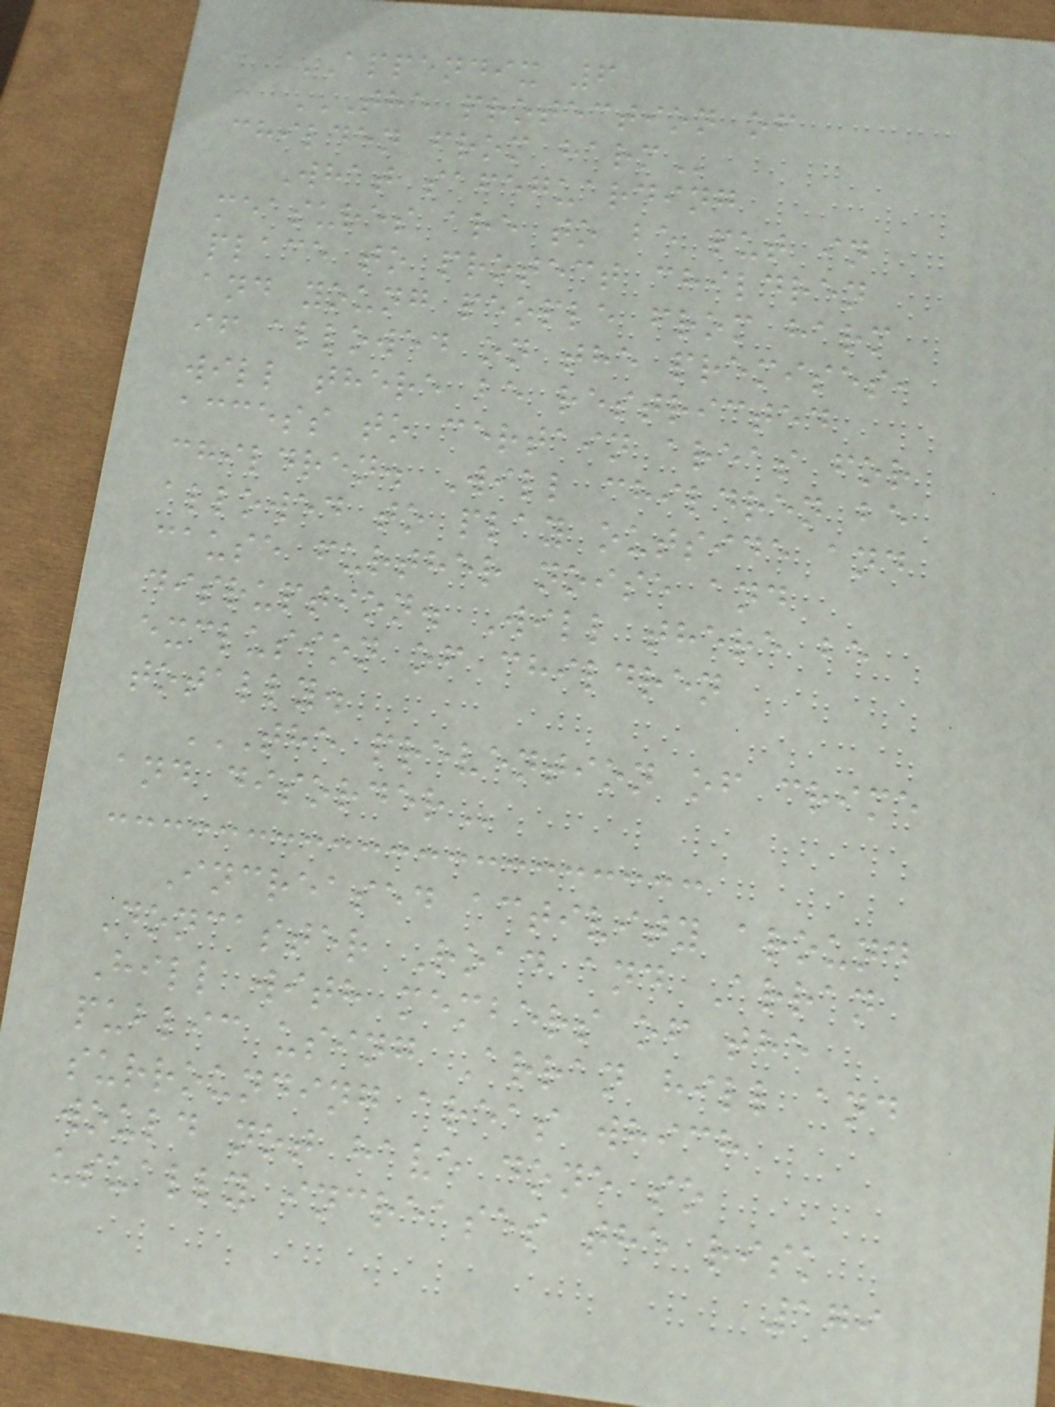APPENDIX 6
THE PROTECTION OF
CHILDEN FROM HARM
What safeguarding
measures are to be put in
place to protect children
and young people from harm
if allowed on the premises,
will there be restricted
access to certain areas for
children. Will children be
allowed to play outside and
cause further noise and
disruption. Will there be
exclusion of children
totally.
THE PREVENTION OF CRIME
AND DISORDER
Increased activity around
Doncaster Road and Arran
Hill with members of the
public using Arran hill and
surrounding areas which
would not have done so
usually increases the risk
179
